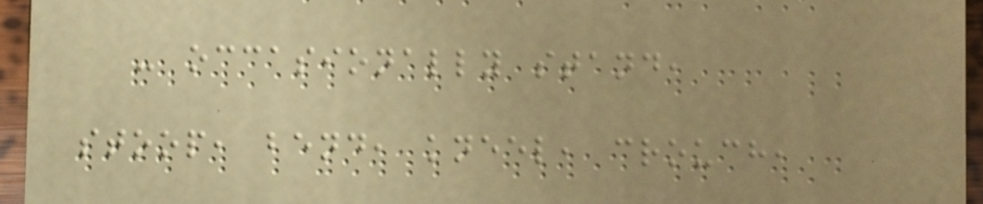- occasionally stand,
stoop, bend, kneel, crouch,
